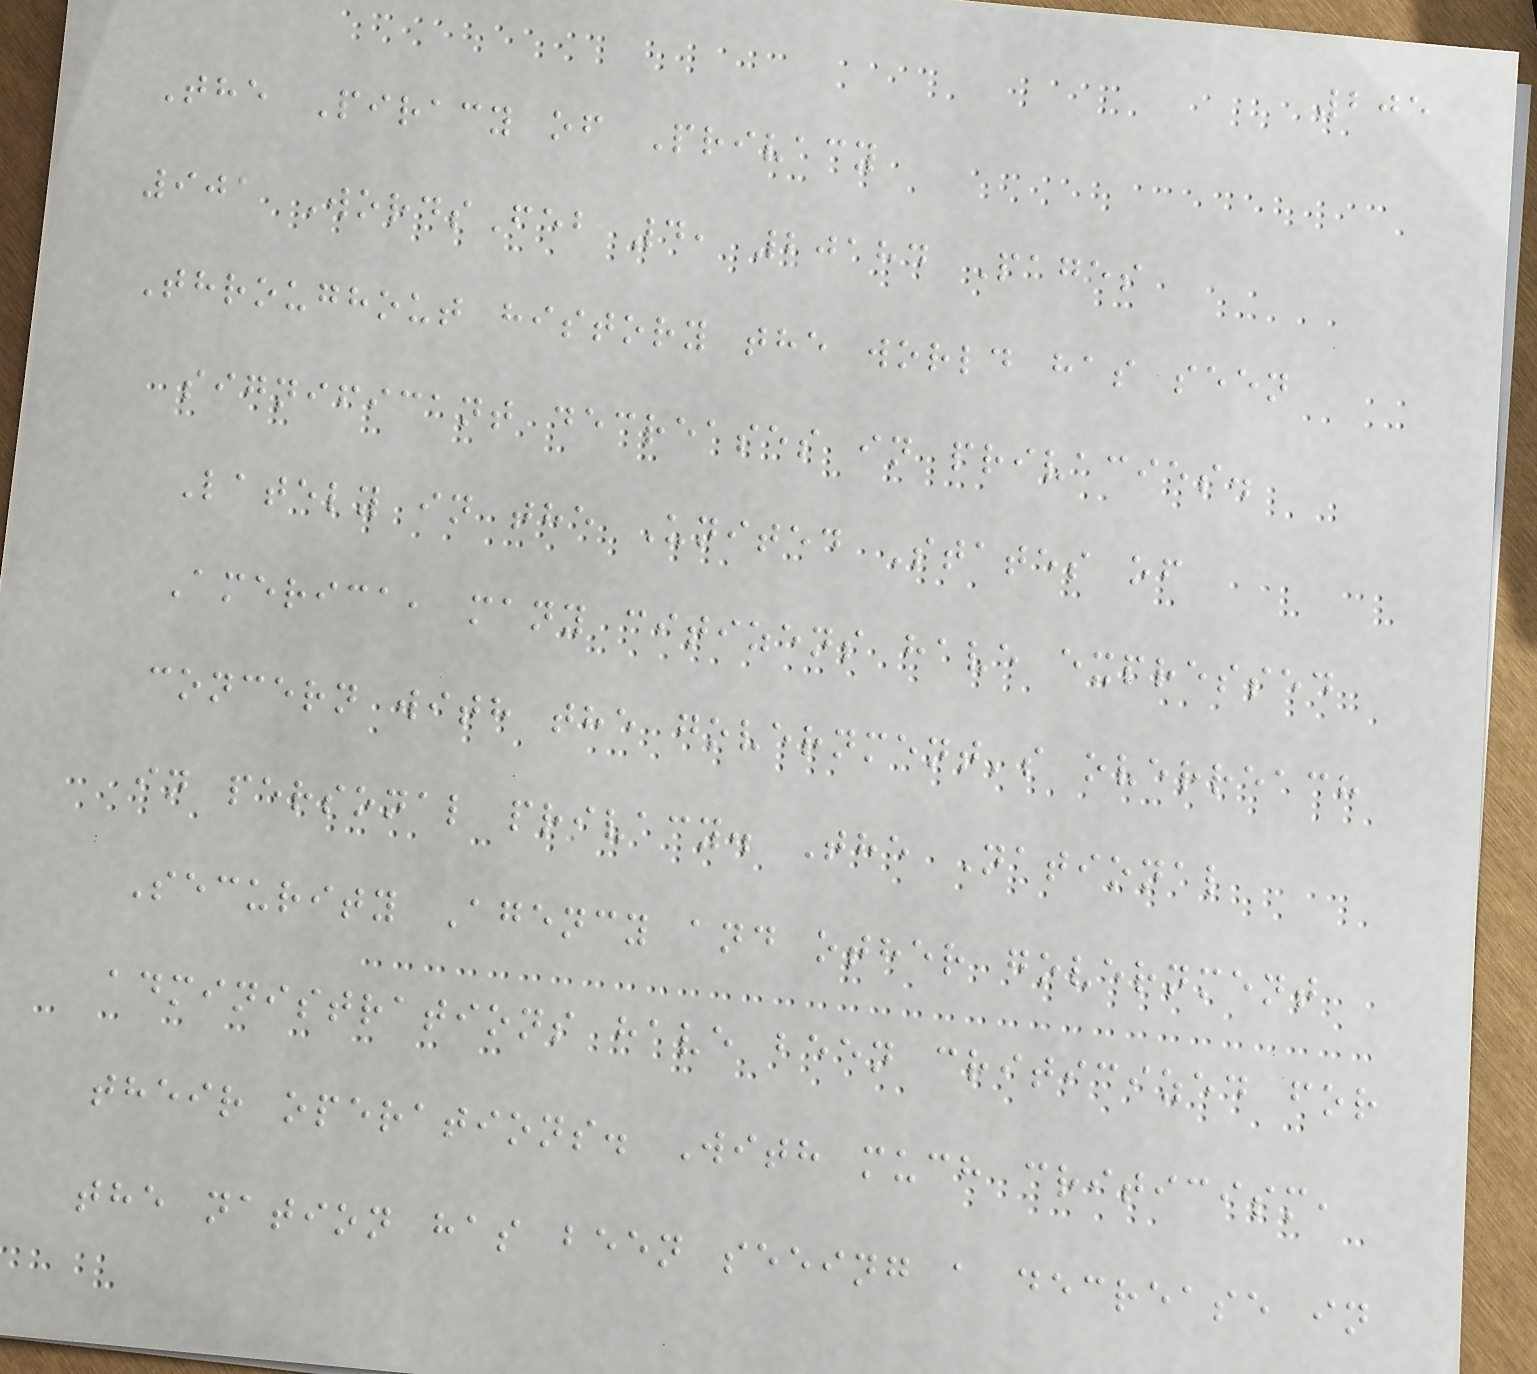205
The Piracy of Privacy
901 WordsFeb 4, 20184 Pages
Throughout history the world has seen
significant decreases in privacies.
Lately in the United States of
America, many citizens have expressed
concern with the government's overreach
in personal privacy. The National
Security Agency and other government
administrations have been criticized for
their operations. With much criticism,
the nation has been seeing a decrease in
